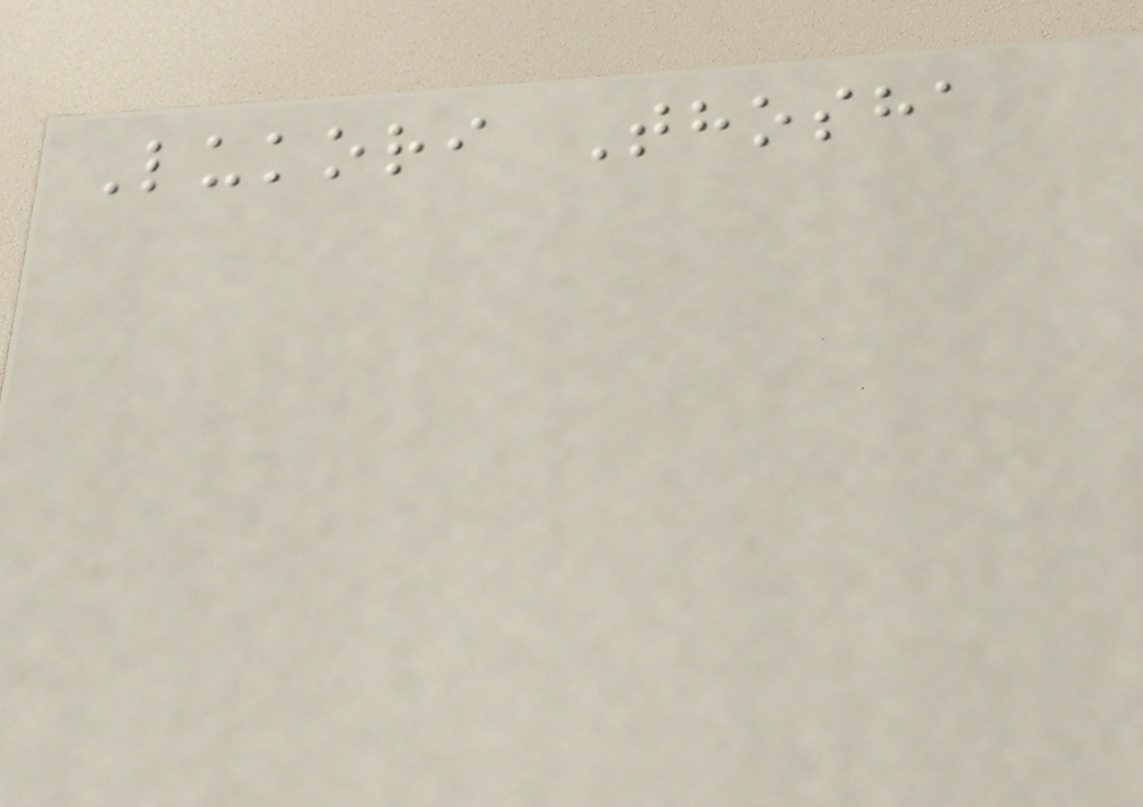Lukori Thosha
